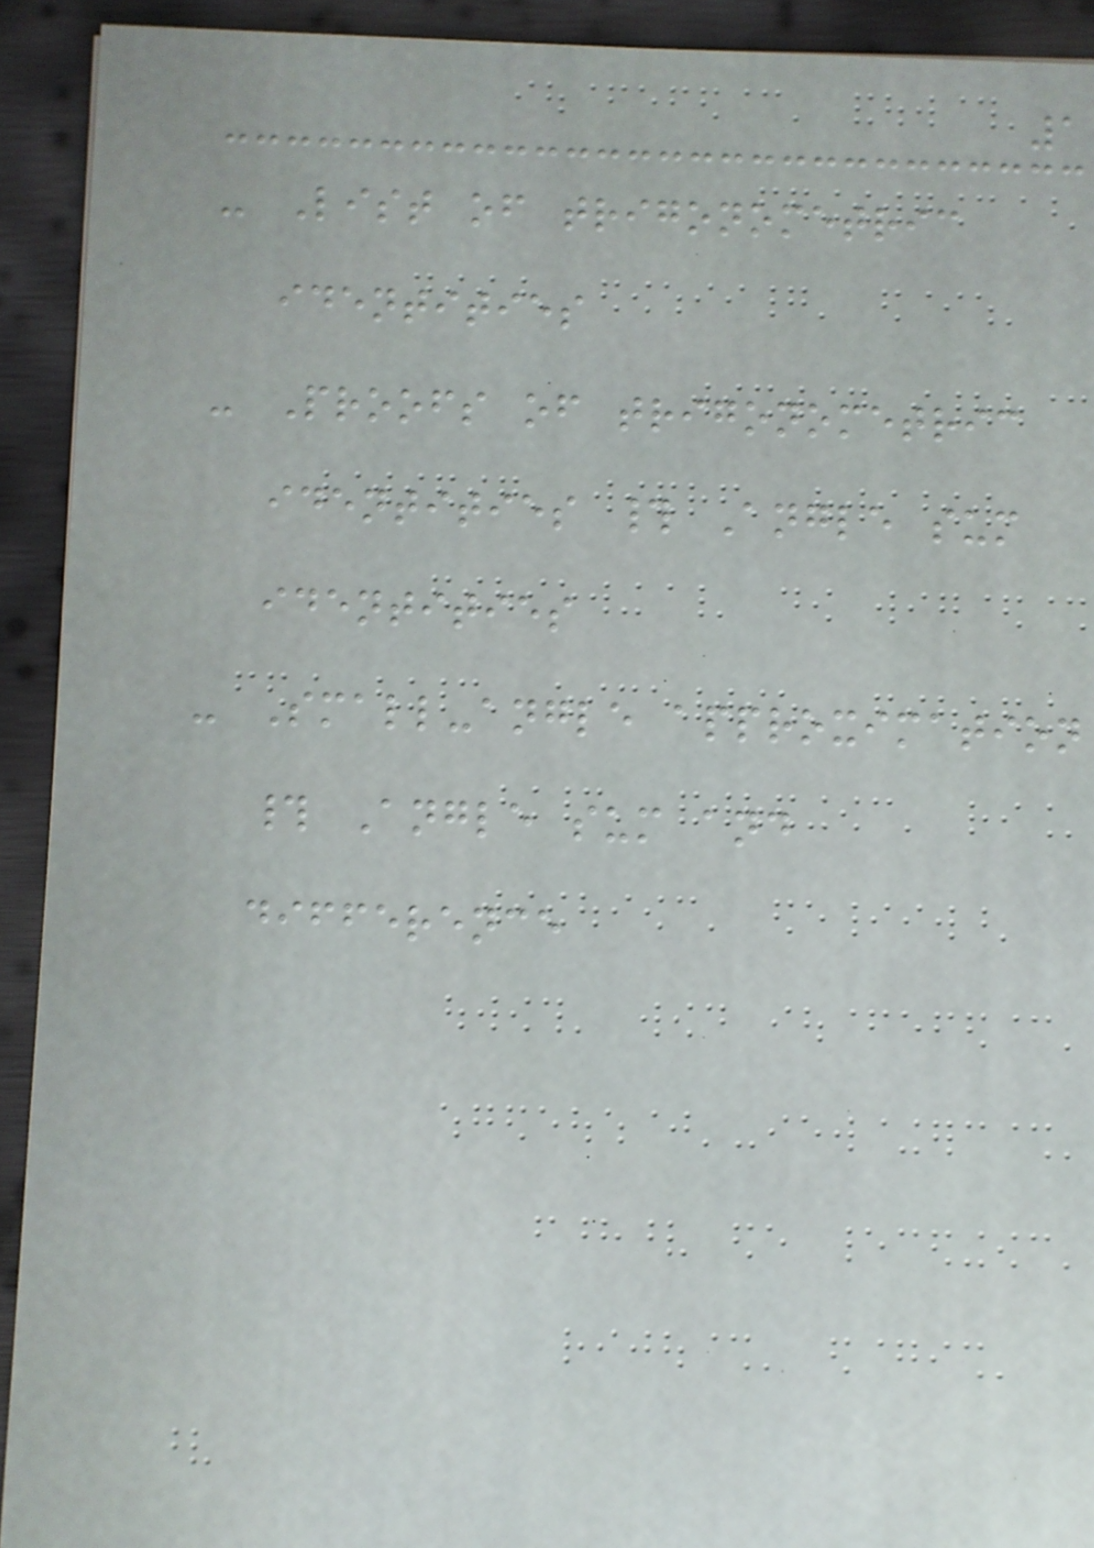1
- List of trigonometric
identities
- Proofs of trigonometric
identities # Angle sum
identities
- Small-angle approximation
# Angle sum and
difference
